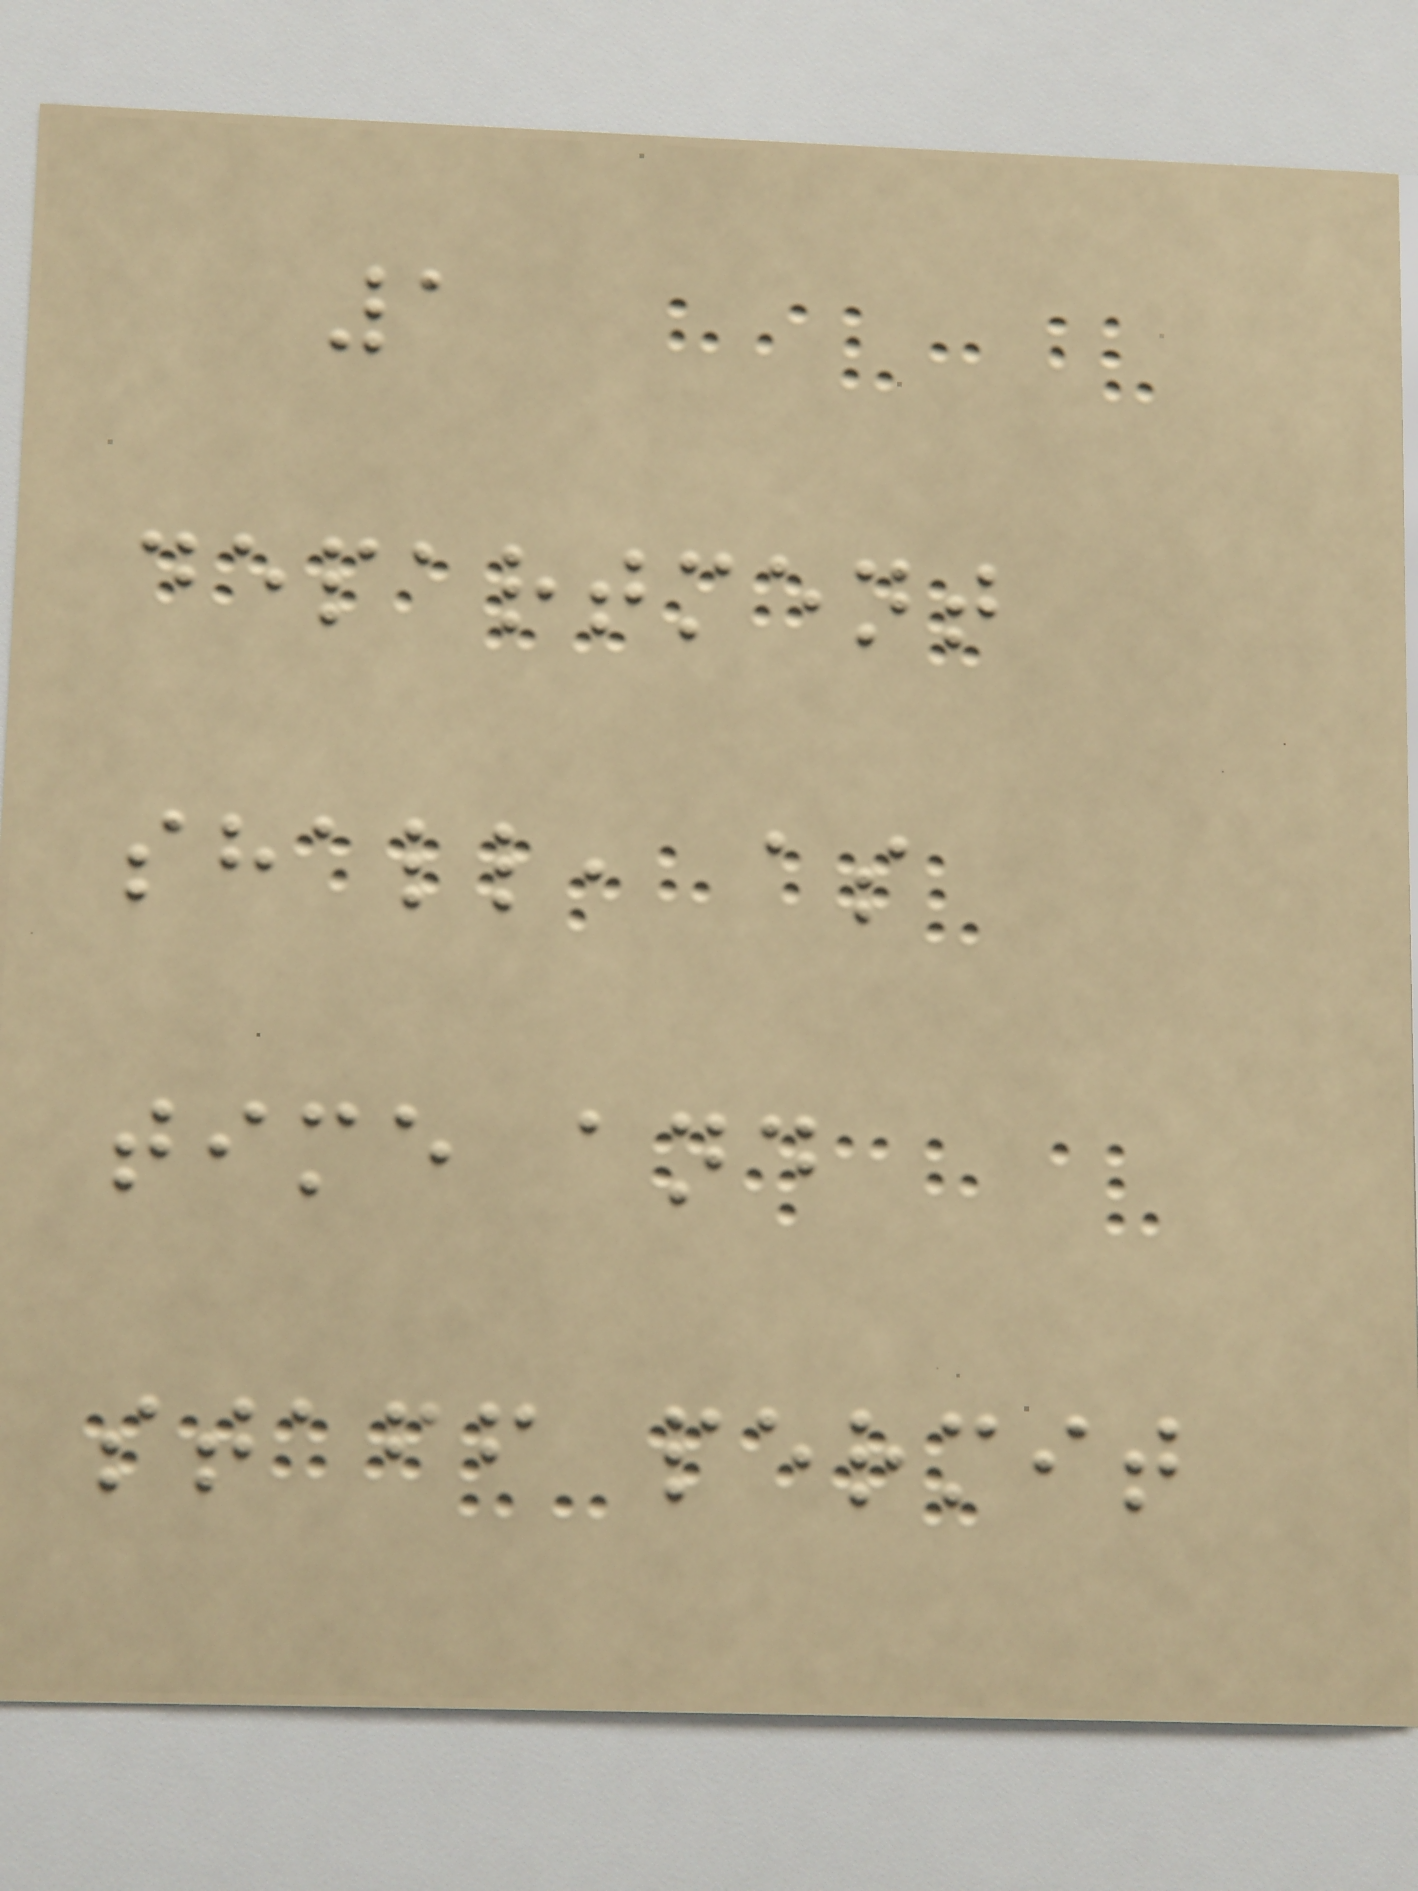1
department
shall, as
time and
staff permit
